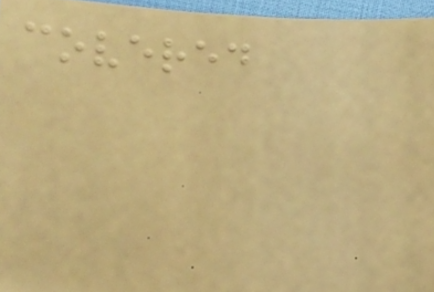covered
